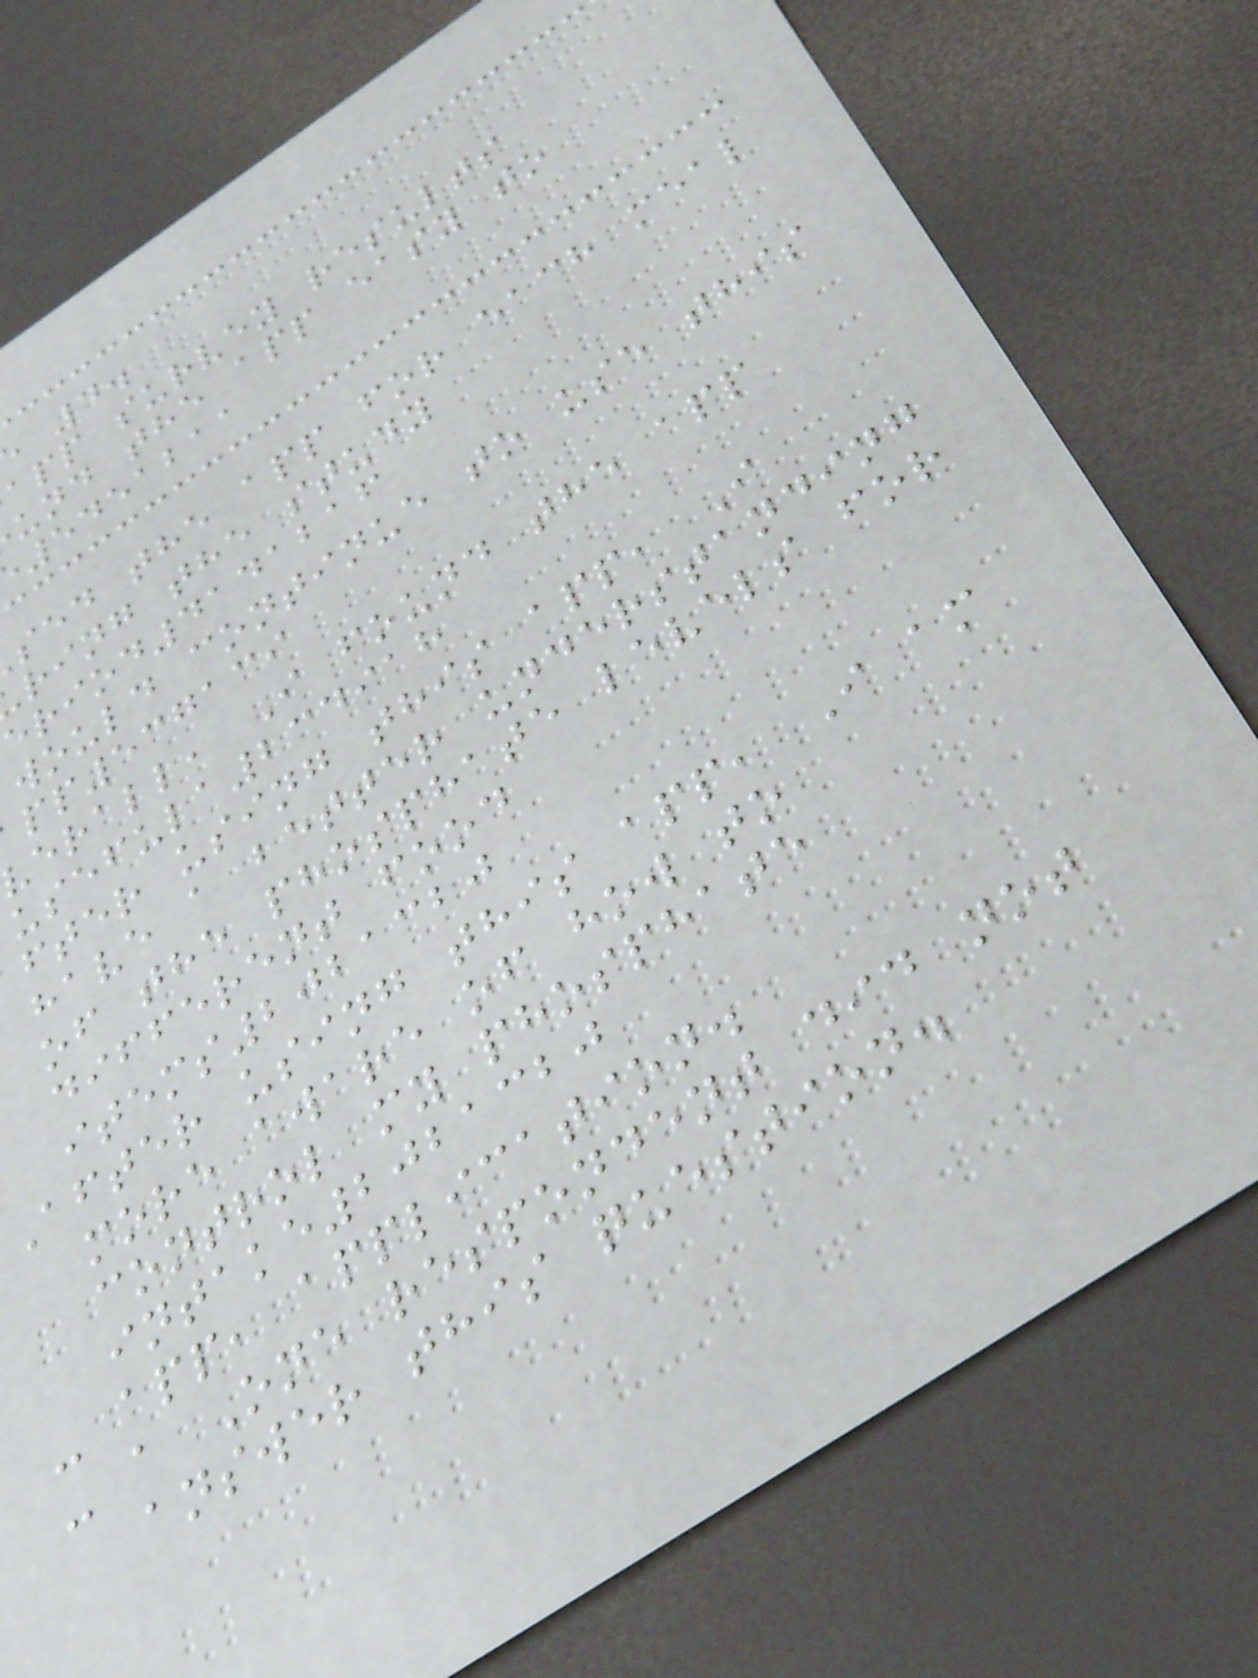app survey results
und the app easy to
5451211
sed the app for each meal
ring the study
eriod4141216
would continue to use this
pp537139
verall, I found the app
usefula234918
fter using this app, I
have a better understanding
of the phosphate levels for
different food
items2021320
After using this app, I am
more aware of how to
control my phosphate
intake2021320
- app, application.
- a One respondent did not
answer this question.
